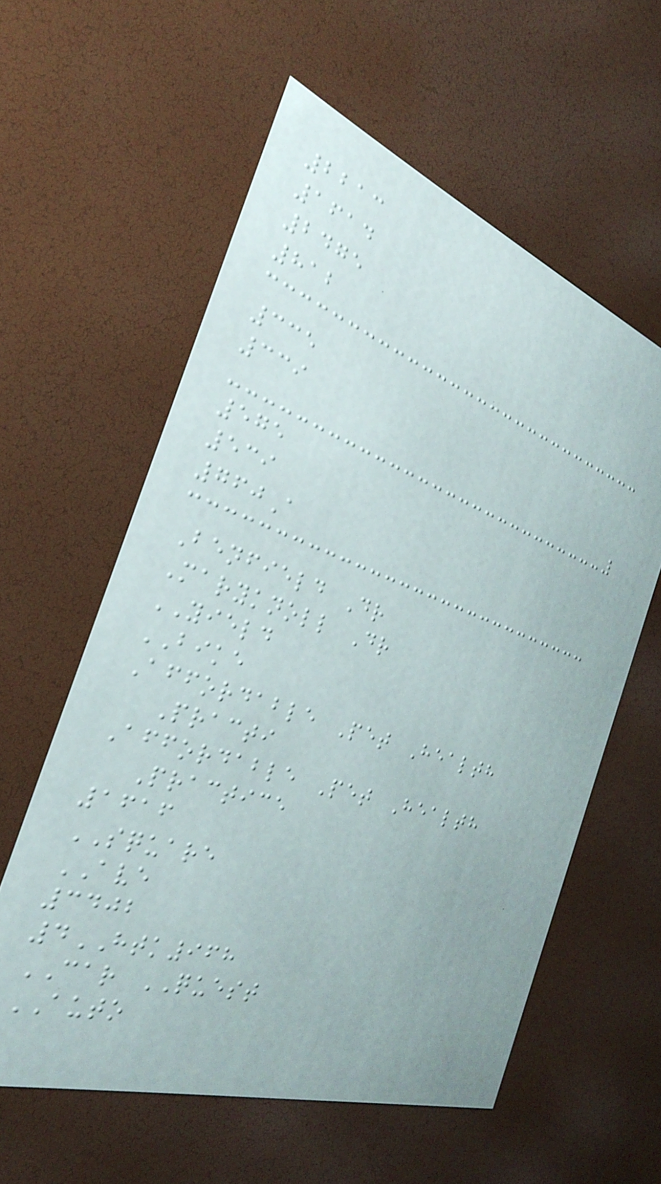2213
1614
2475
812
335
339
575
539
760A
Benfield Dr
Maryknoll Dr
YIELD
BIKE
Affordable Pet Health
Practi
Affordable Pet Health
Practice
1616
SQUARE
AVE
3402
4HTK968
CAR QUEST
AUTO
